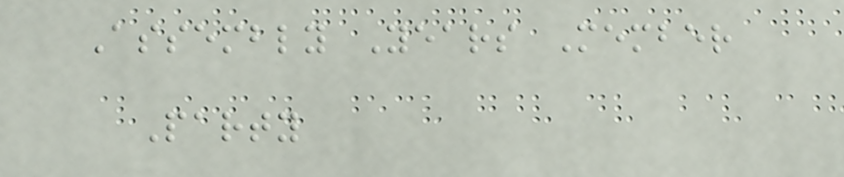Assembly Years Member
Party
